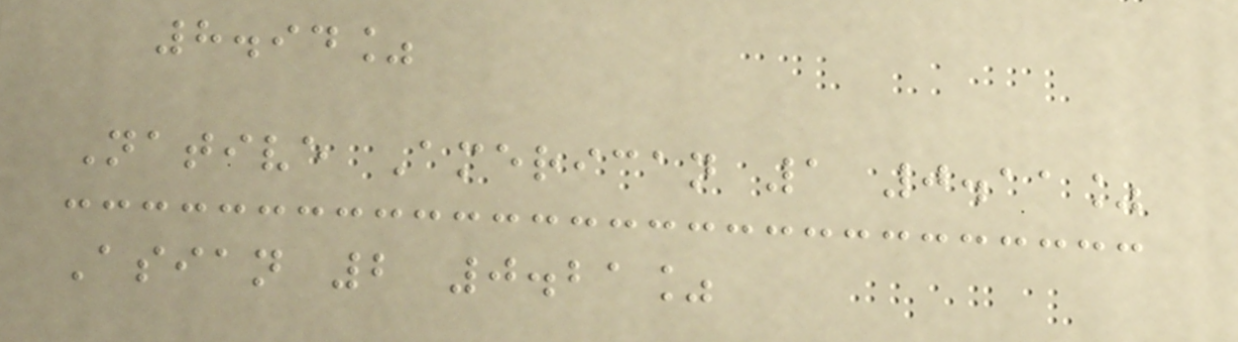8.94%
Native American 1 0.11%
Asian 2 0.21%
